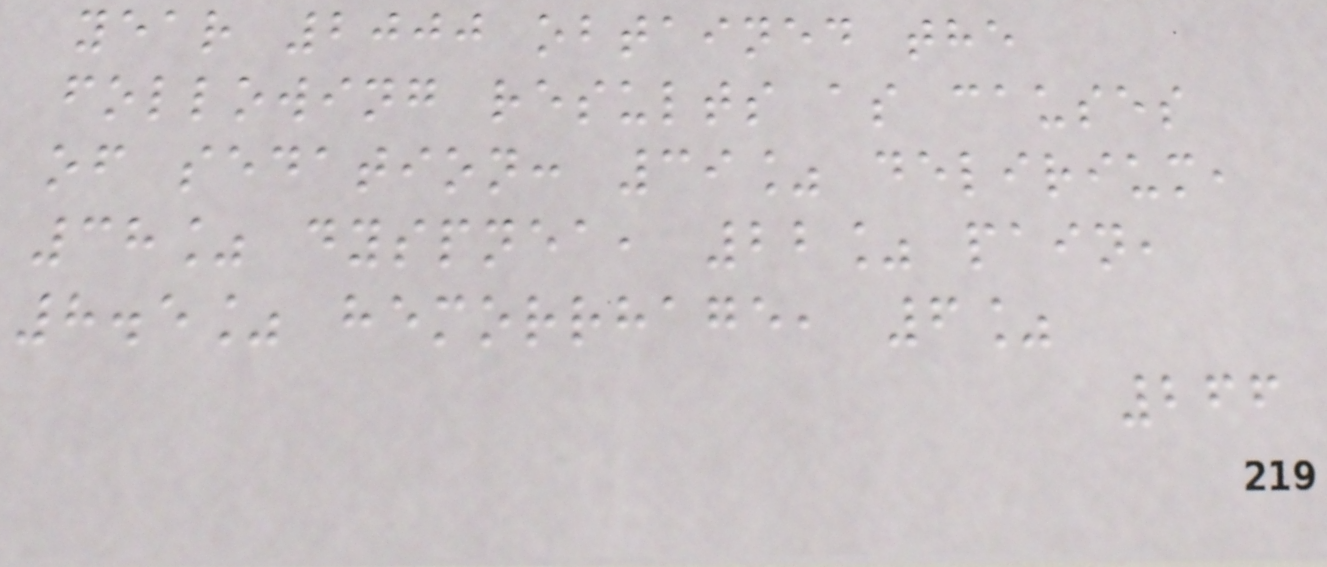year 2000 obtained the
following results as causes
of sedation: 39% delirium,
38% dyspnea, 22% pain,
8.5% hemorrhage, 6%
266
